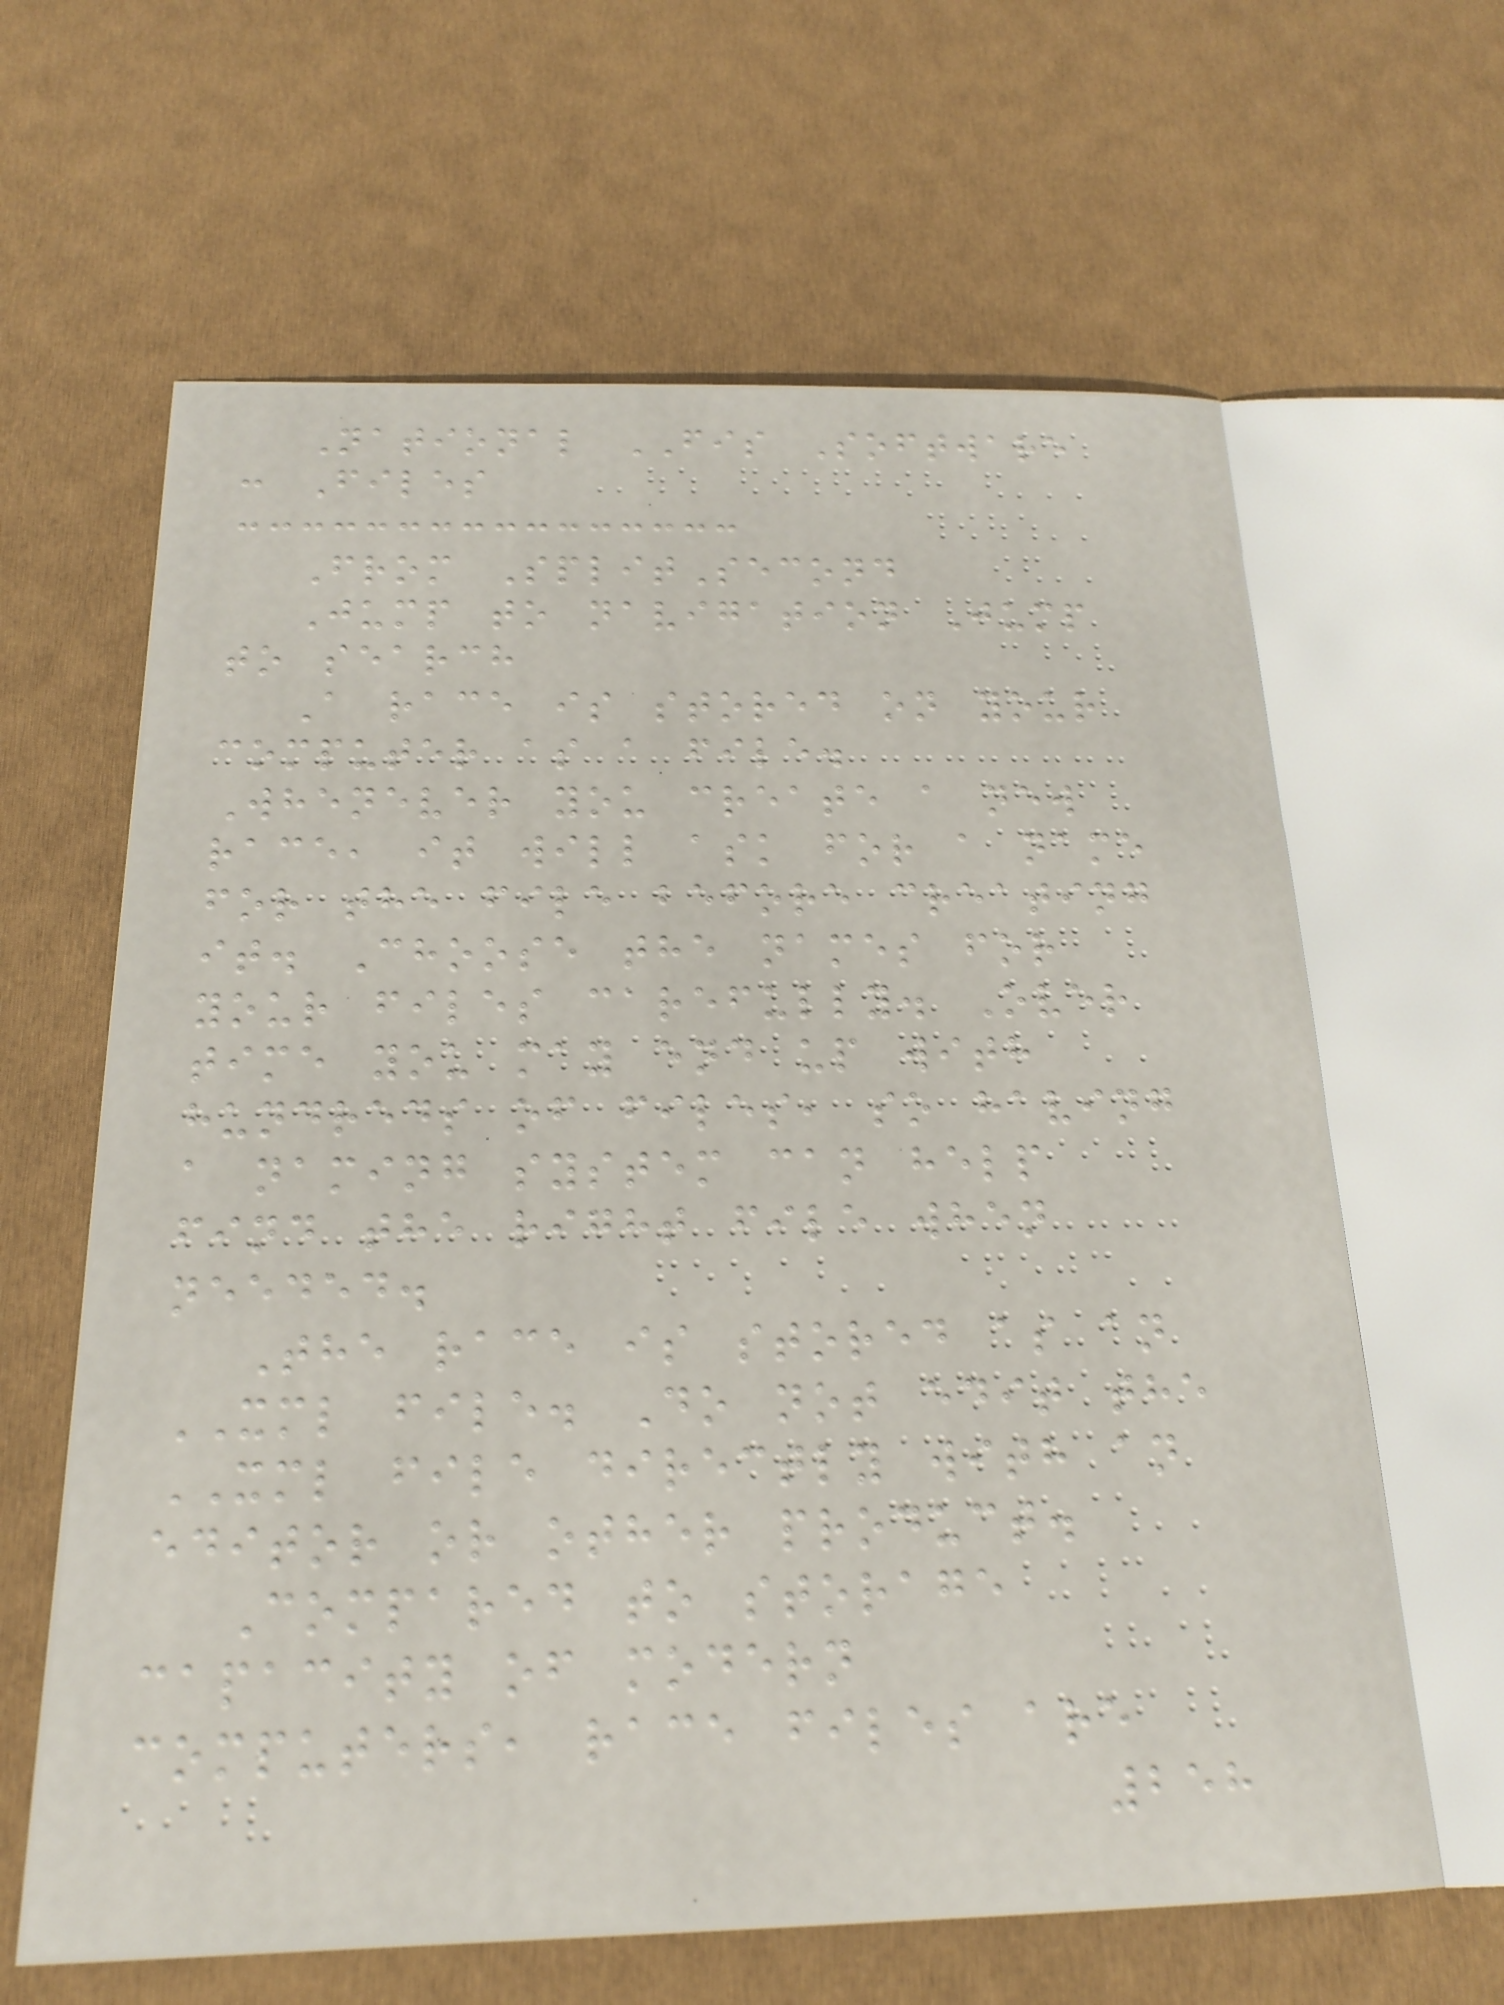National FIS Software
: Files
From SplitSecond
Jump to navigation Jump
to search
A race is stored on your
computer as a file.
Whenever you create a new
race, it will ask for a name
for the file before creating
it. Choose the names for
your files carefully. Over
time you may end up with
hundreds of files, so having
a naming system can help
find the right file when
needed.
The race is stored as an
XML file. Do not edit the
XML file directly with an
editor or other product.
Compared to storage
capacity of modern
computers, race files are
258
